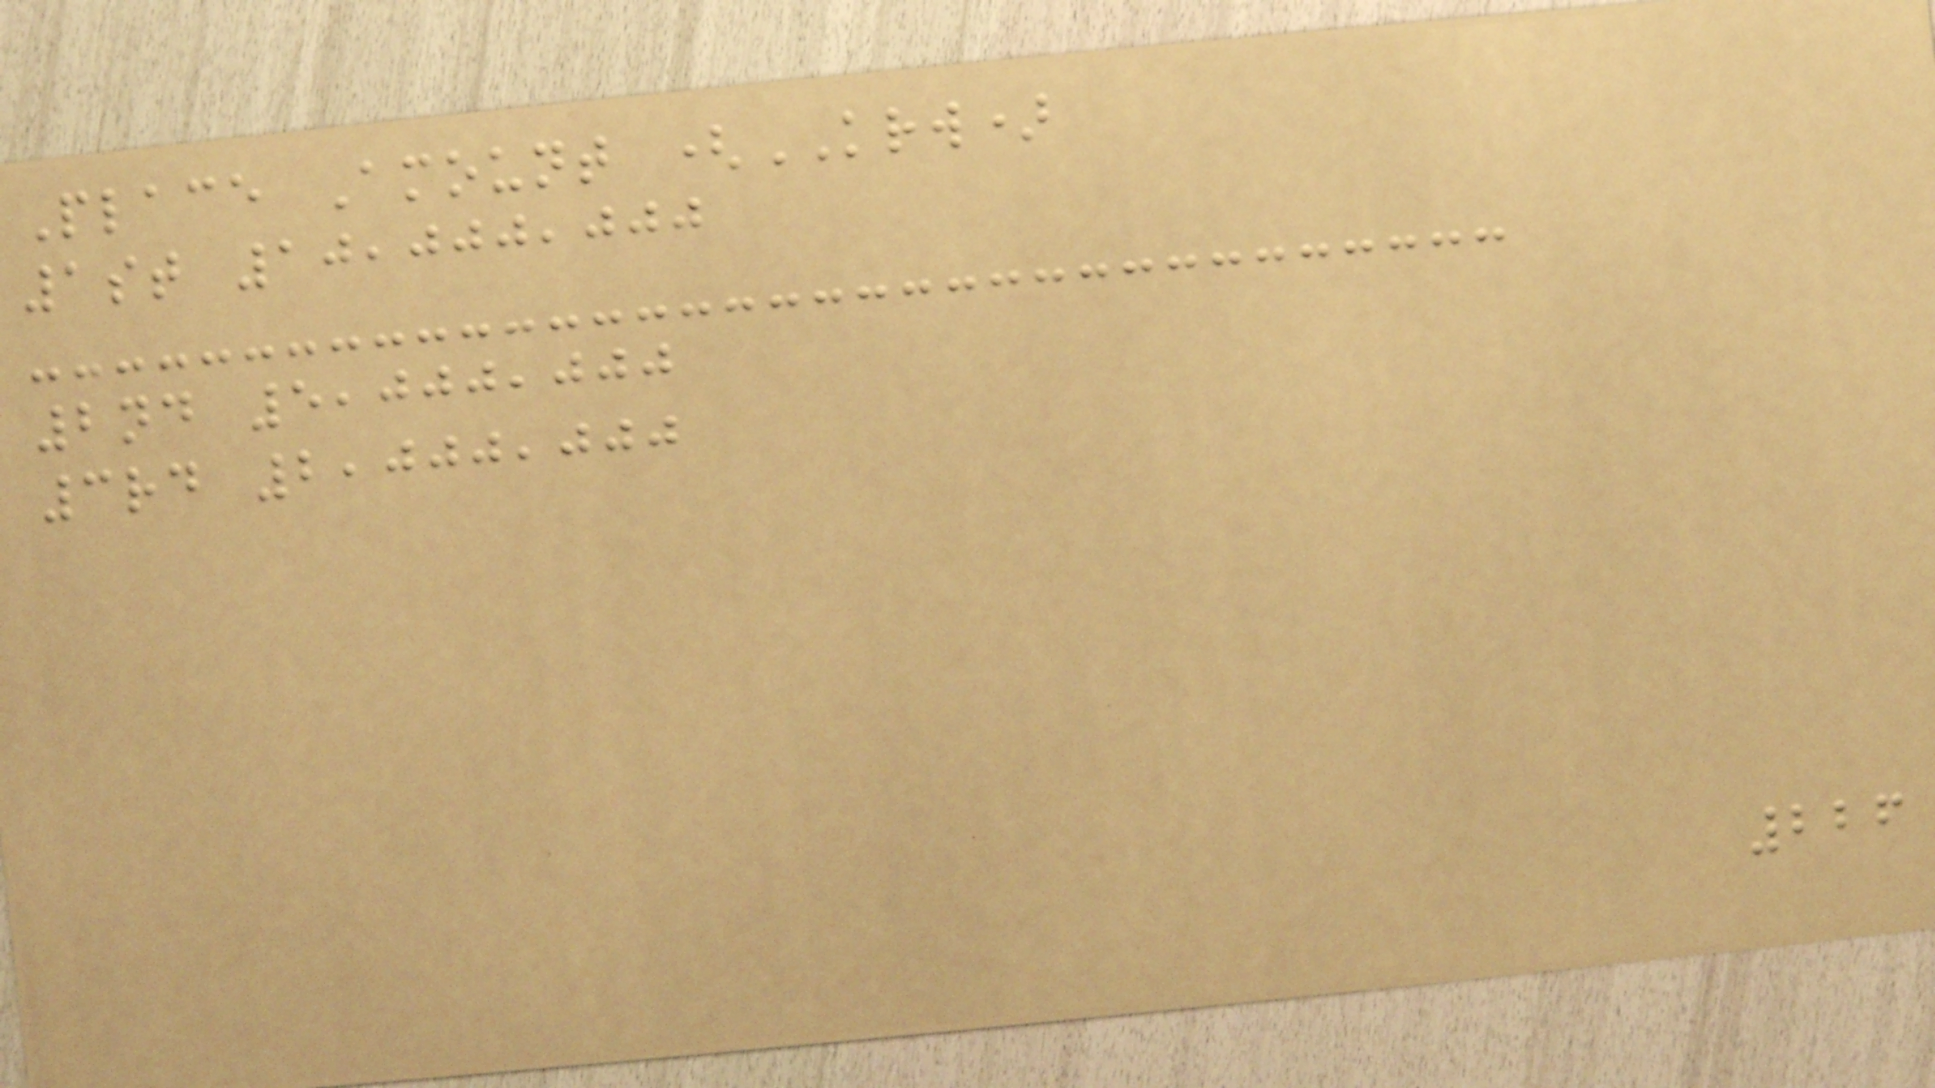Place Amount (KRW)
1st 10,000,000
2nd 5,000,000
3rd 2,000,000
226
